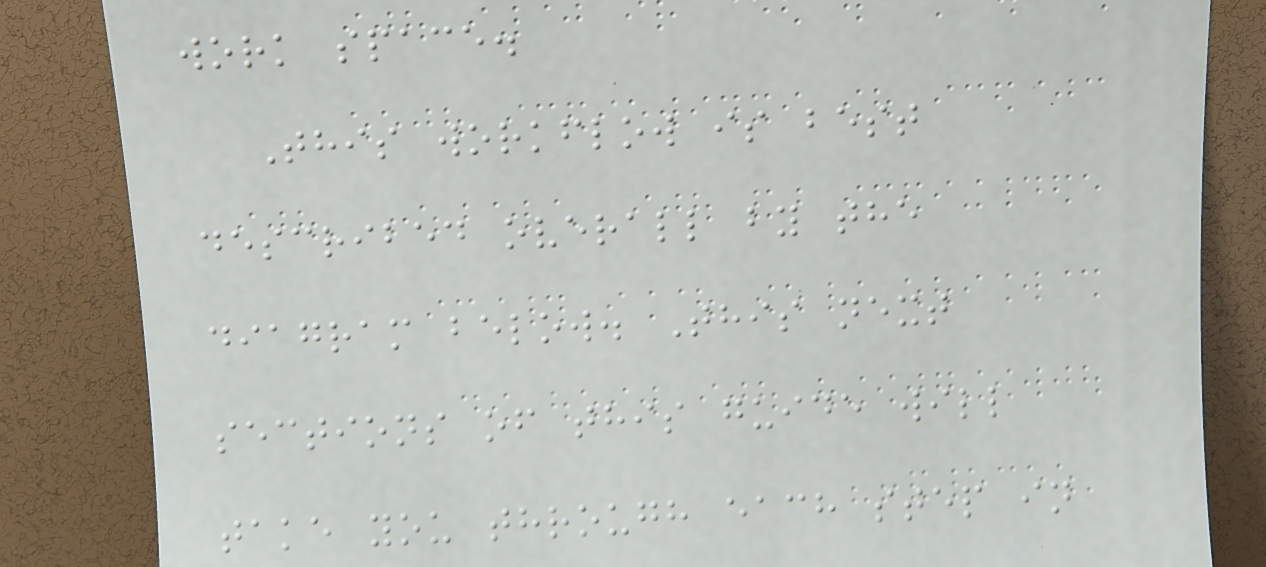work space.
This workflow is best
described overall by the
diagram below. This next
sections of this guide will
take you through each step in
